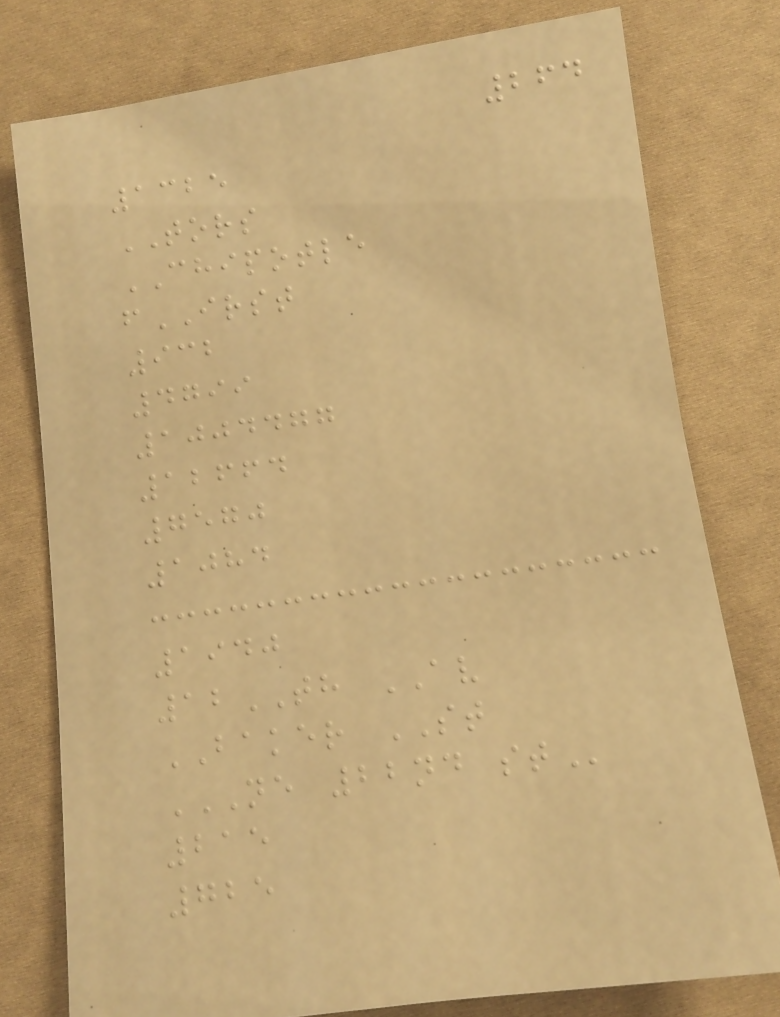264
1325
TORS
CHIPOTLE
fIRST
932
4799
1004477
12664
7570
1084
1940
12TH AV
BAKER ST
NE 22ND ST
215
725
